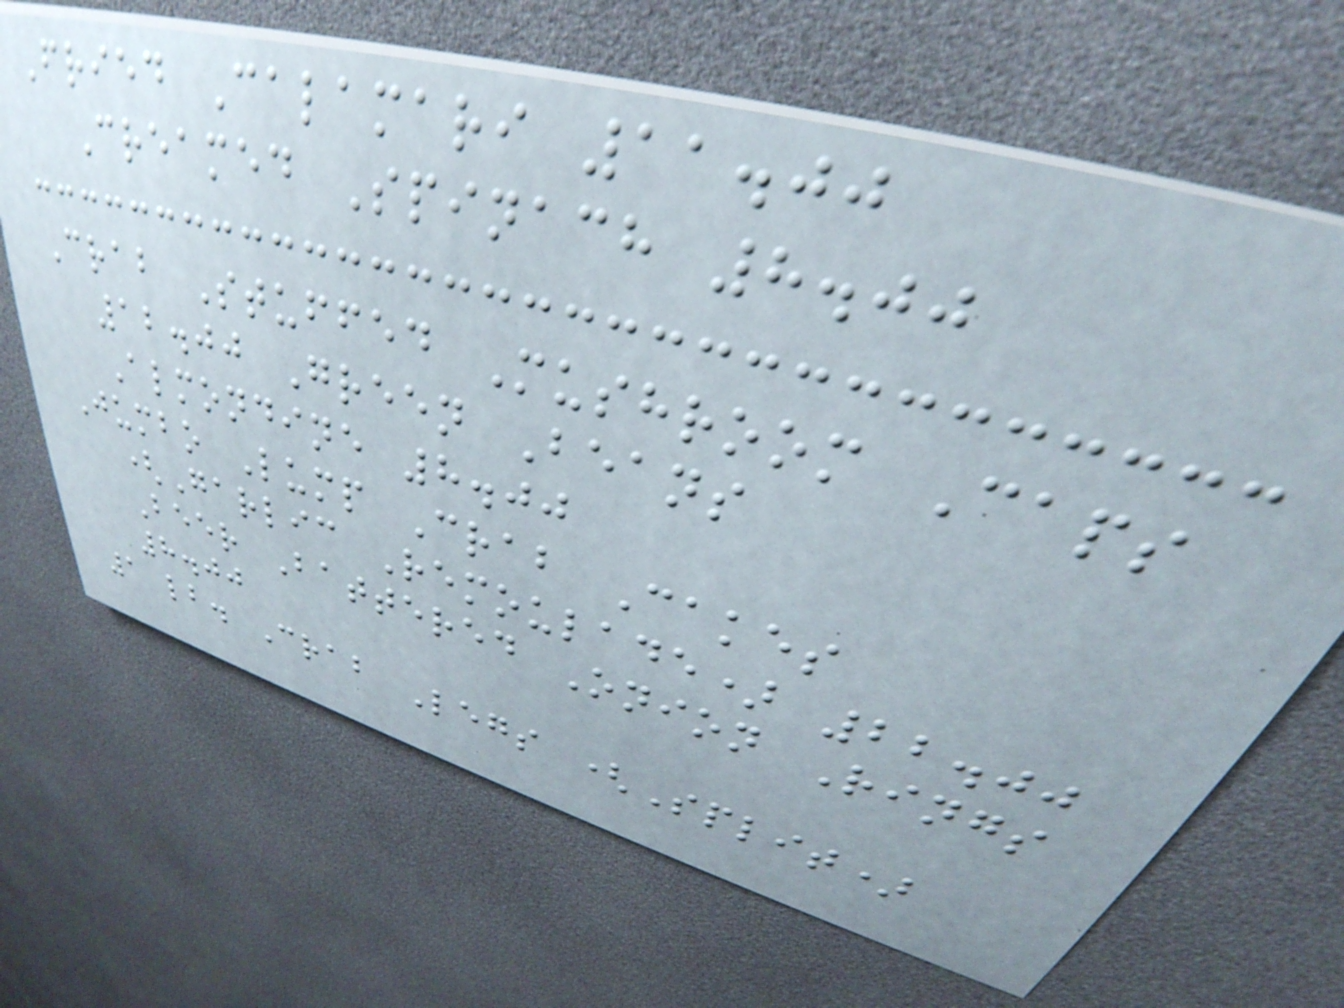Fried Calamari 11.00
Creamed Spinach 8.00
Crab Stuffed Mushroom Caps
12.00 Green Beans
Almondine 8.00
Jumbo Lump Crab Cakes
(Garlic Remoulade) 22.00
Beer Battered Onion Rings
8.00
1 lb. Crab Legs (Split)
